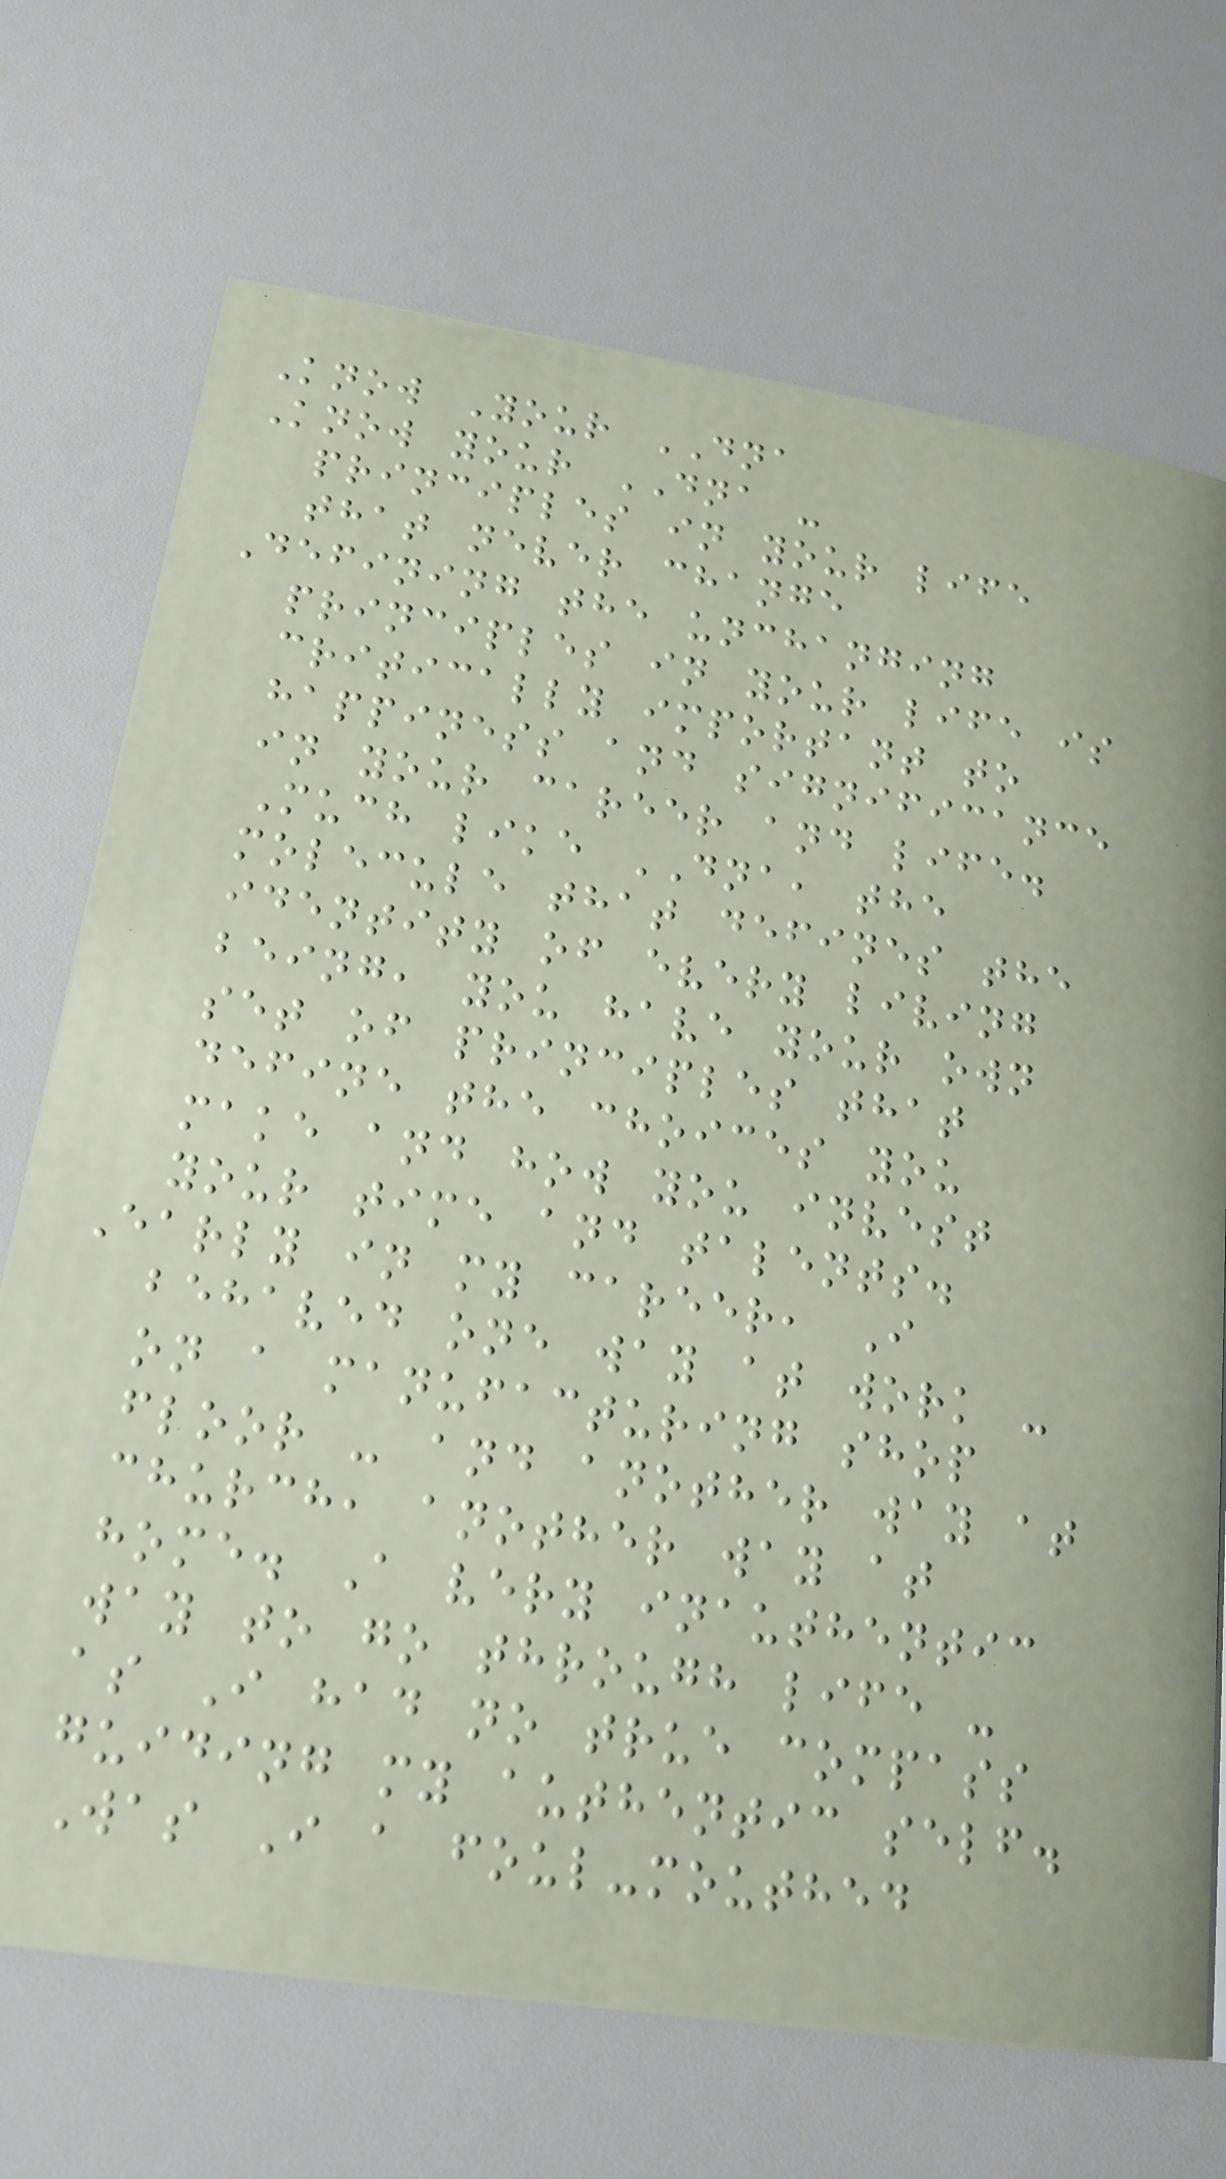Know Your DNA
Know your DNA -
principles in your life
that never change
Defining the unchanging
principles in your life is
critically important to
happiness and significance
in your career and life.
Much like DNA, the
molecule that defines the
identity of every living
being, you have your own
set of principles that
define the choices you
make and how you invest
your time and talents.
Early in my career, I
behaved one way at work -
on a manufacturing shop
floor - and another way at
church, another way at
home. A very inauthentic
way to go through life -
as I had no true compass
guiding my authentic self.
Was I a foul-mouthed
